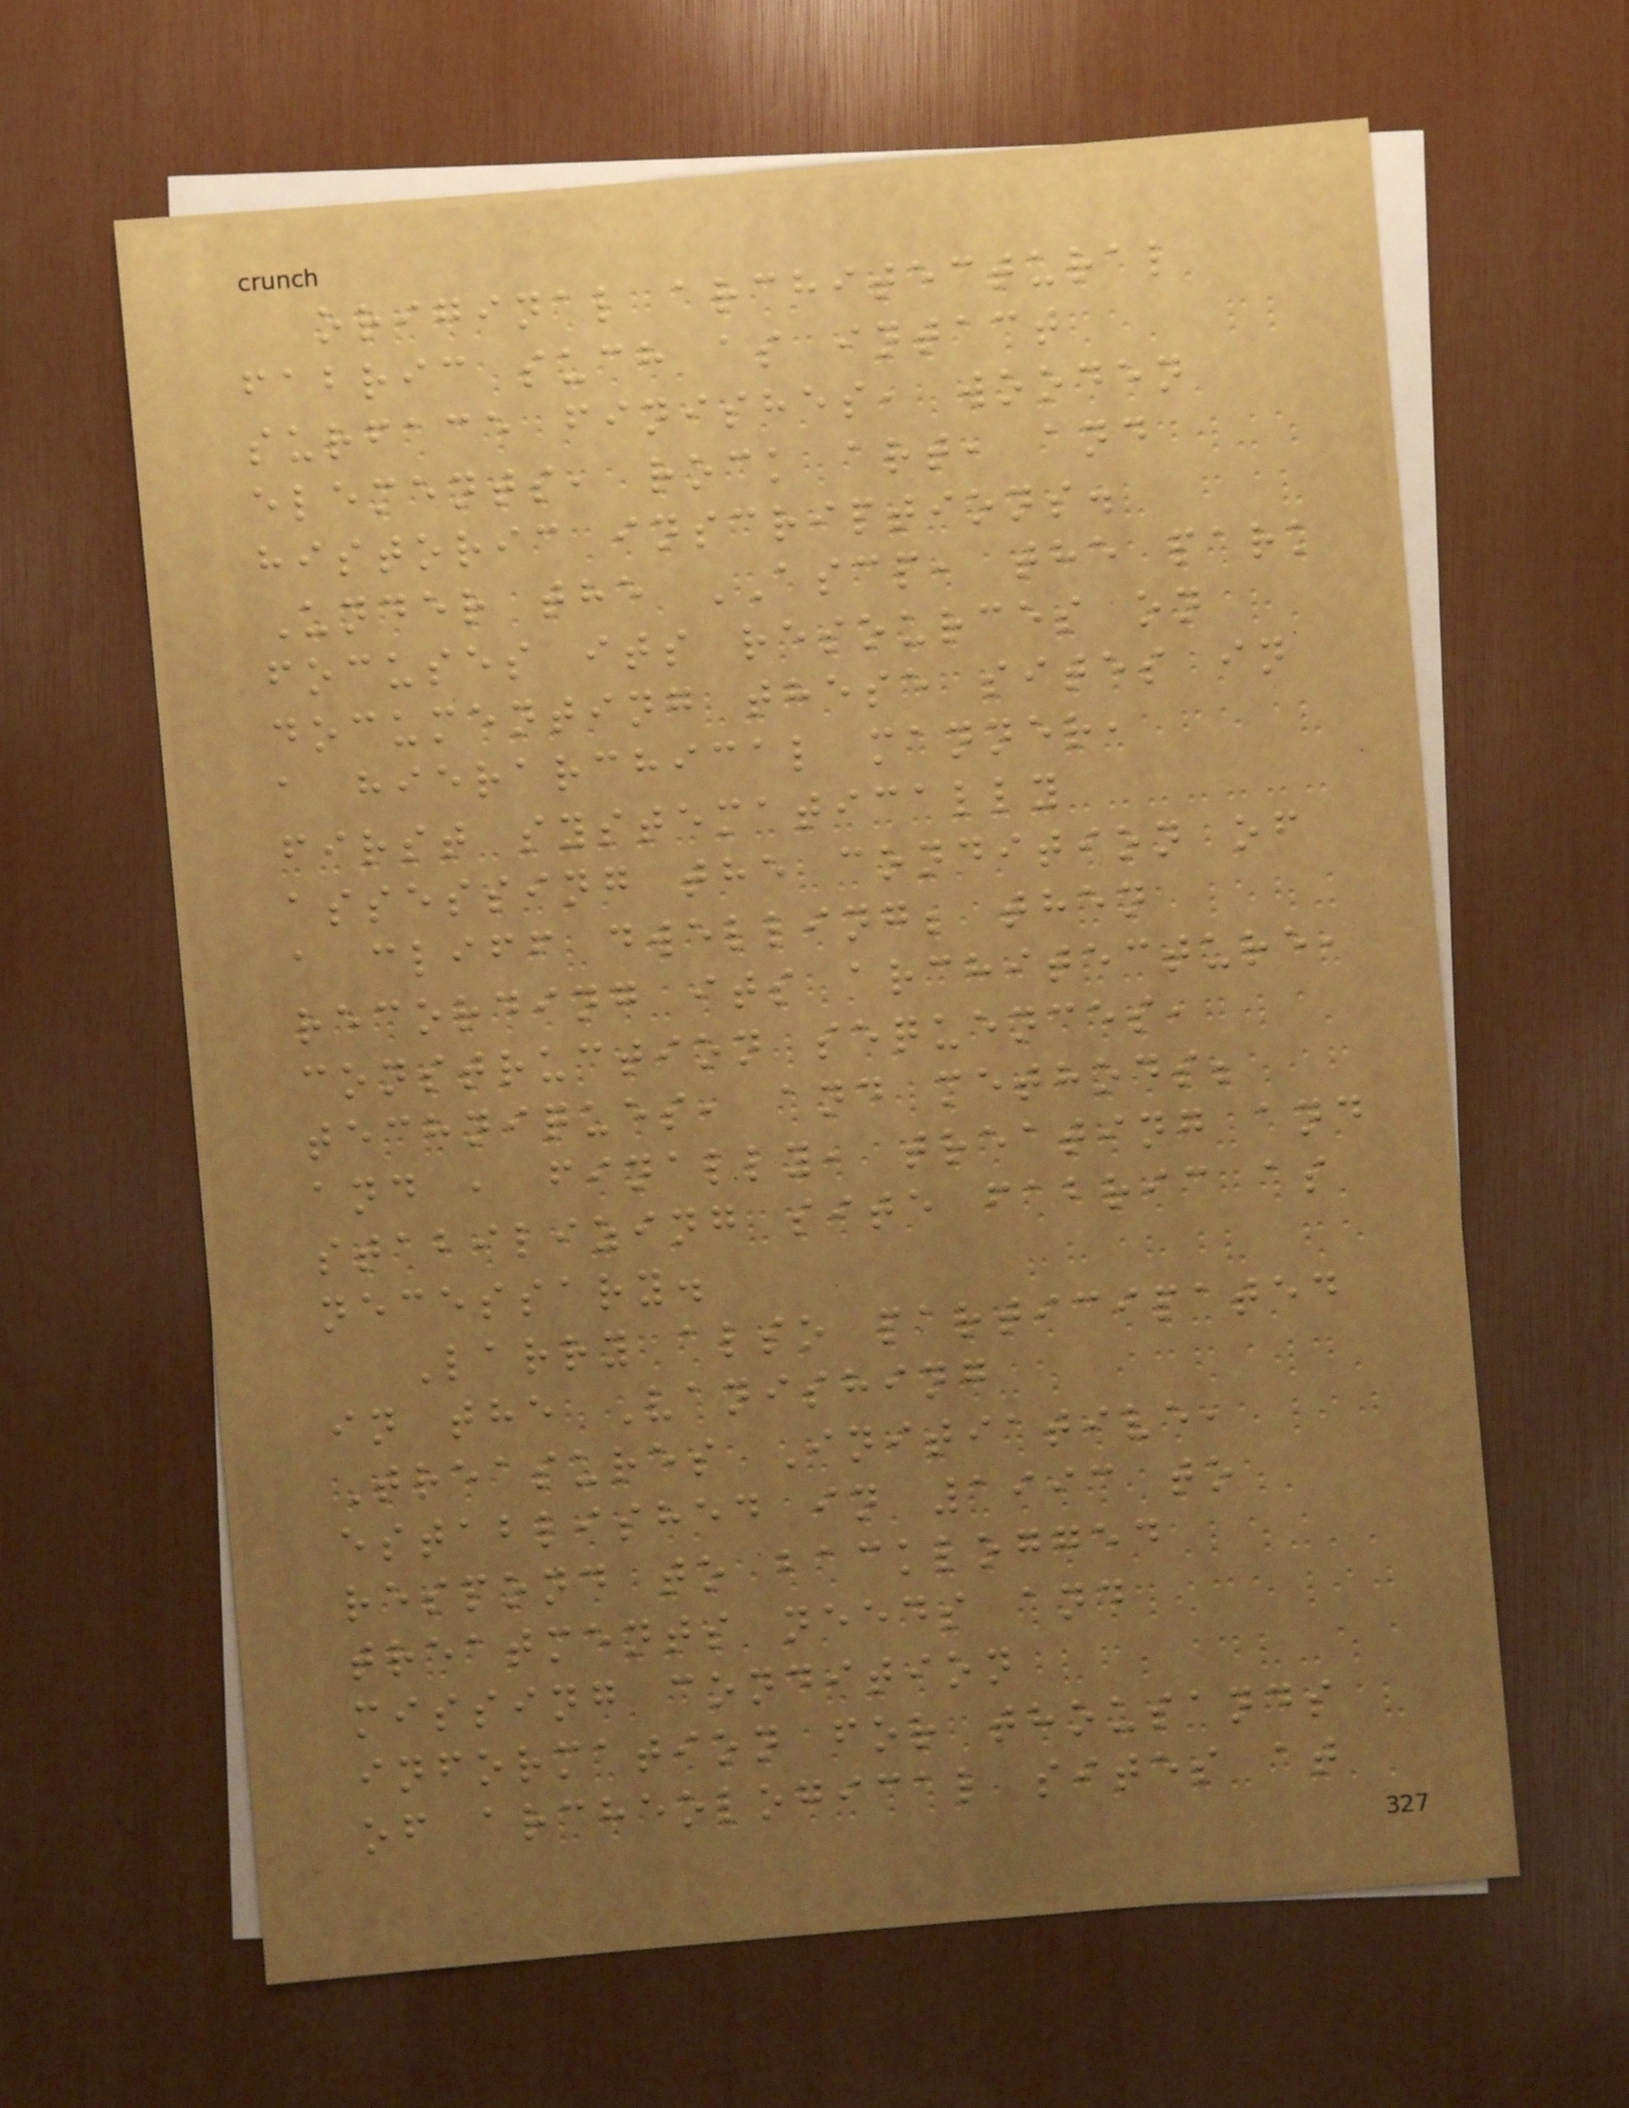original architectural
fabric such as intact
surface finishes, wooden
elements, rock art, and
historic inscriptions.
Under the ASCP, the park
focuses its resources on
documenting these sites in
a hierarchical manner,
first systematically
assessing the condition of
a cliff dwelling; then
recording its architecture,
construction sequences,
techniques, and methods;
and , finally, treating and
stabilizing site fabric as
necessary.
Larry also participated
in the Vanishing
Treasures Initiative,
established in 1993 to
respond to backlogged
treatments needs and
missing condition
information for thousands
of archeological sites at
